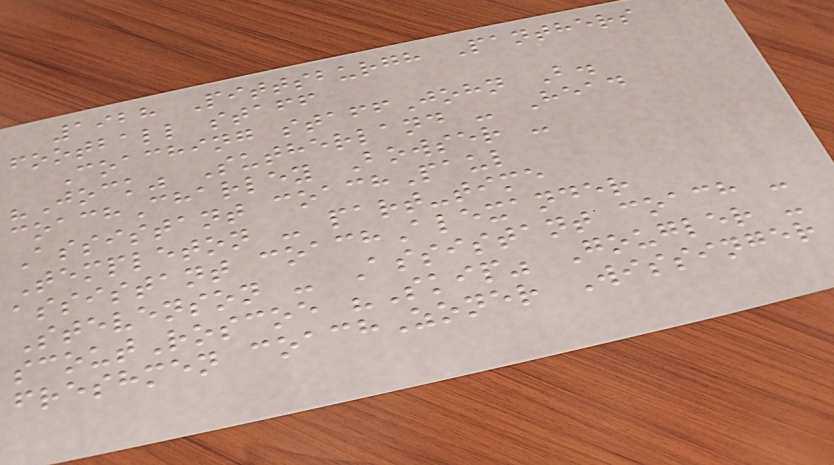1928 Pittsburgh Panthers
football staff
Coaching staffJohn B.
"Jock" Sutherland - Head
coachCharley Bowser -
Assistant coachPaul
Templeton - part-time
assistant coachAlexander
Stevenson - Assistant coach -
scoutRoscoe "Skip" Gougler -
freshmen coachZoner Wissinger
